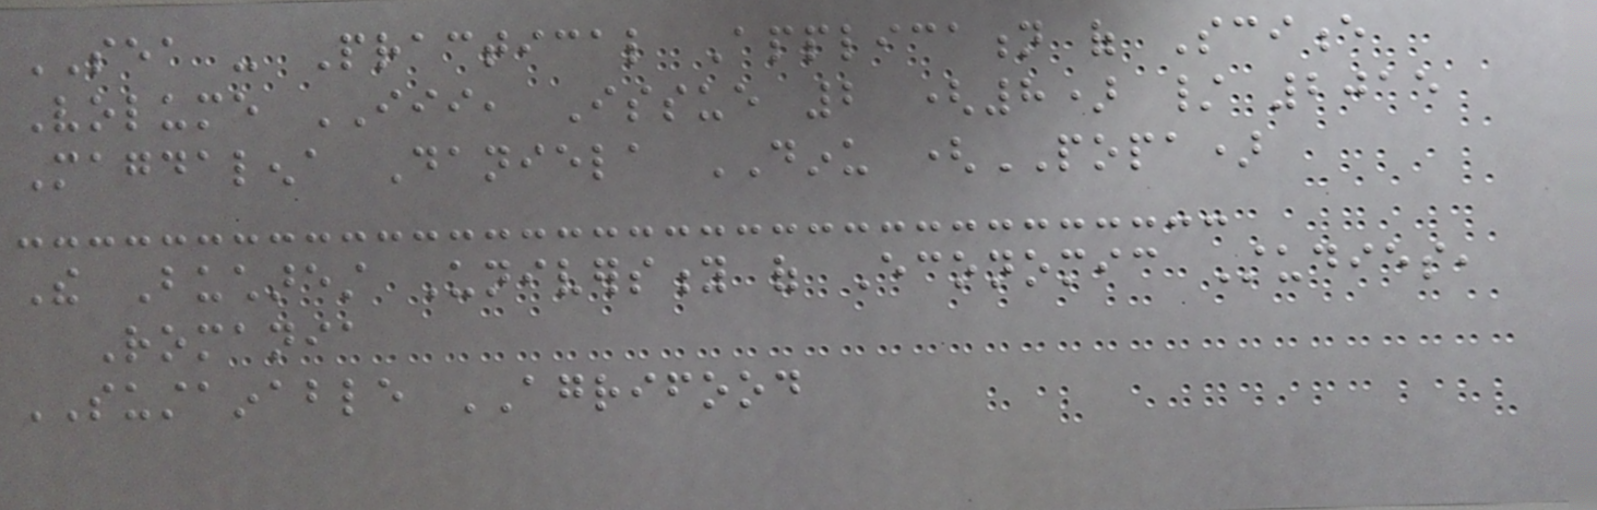SEA - Practical Application of Science
Volume III, Issue 2 (8) / 2015
Magdalena Daniela DINU (POPA)
The Bucharest University of Economic Studies,
Romania
SUSTAINABLE AGRIFOOD
